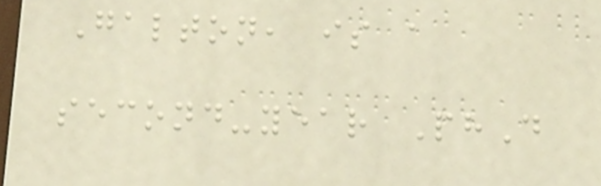Galton, is a
second-year PhD
